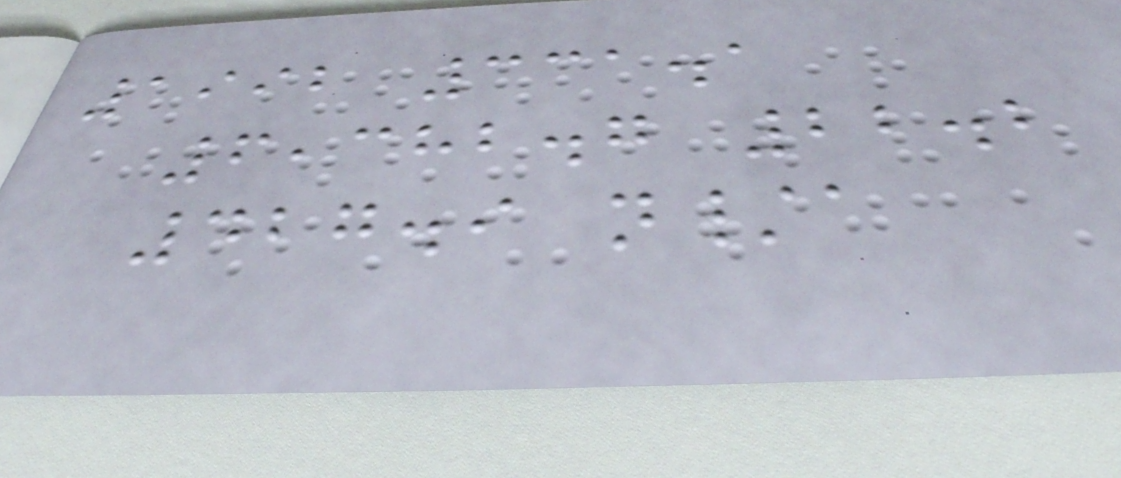1992 331.1
6,382.7 22.2
427.9 n/a
